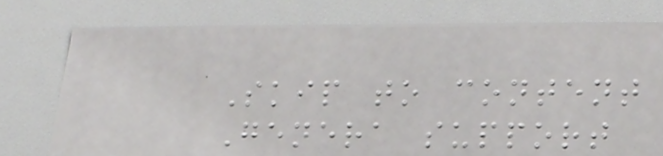Skip to content
Genera support
